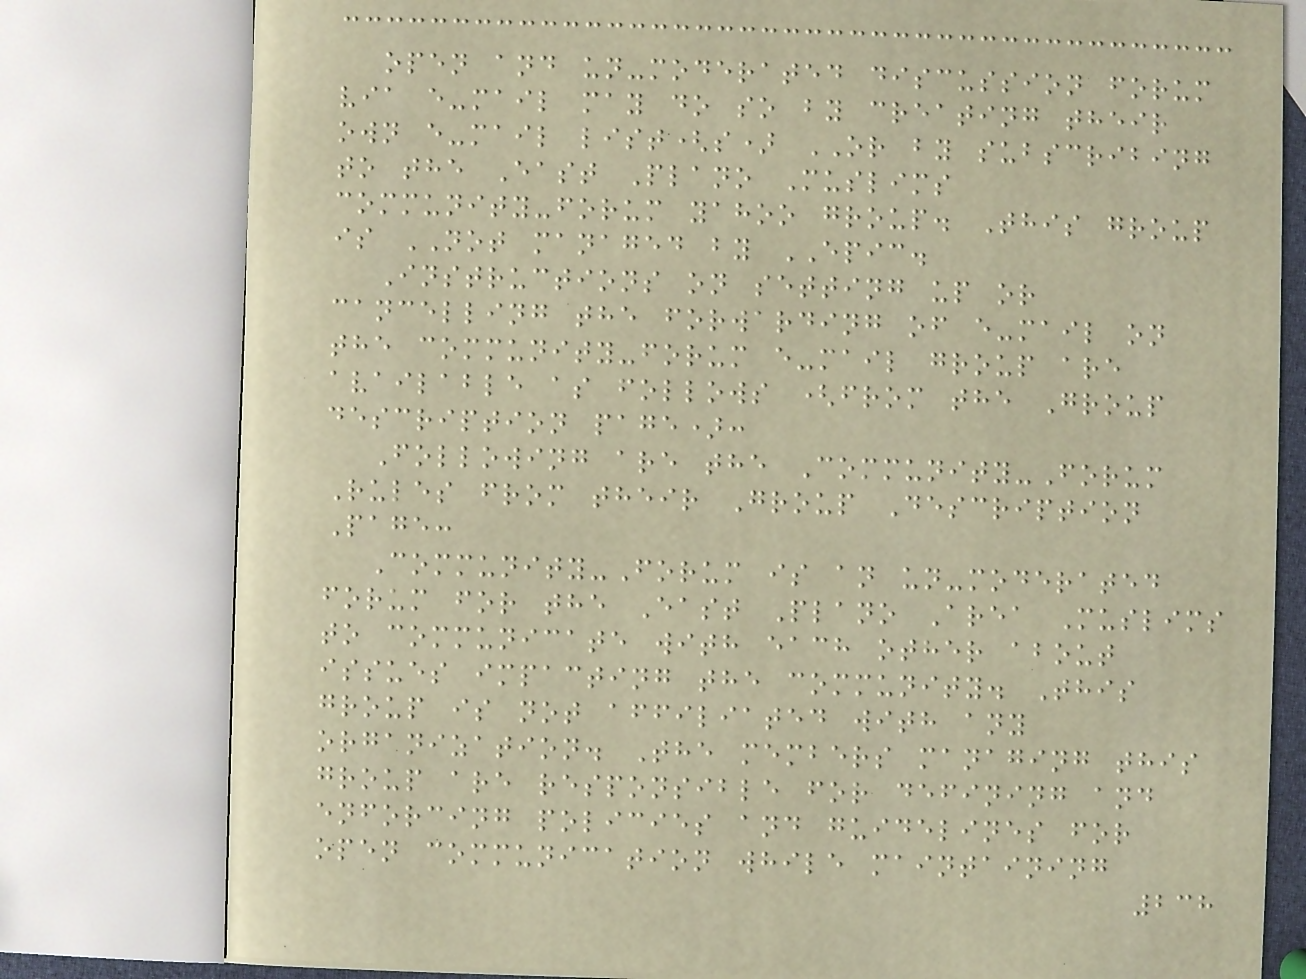open and un-moderated discussion forum
via e-mail may do so by creating their
own e-mail list(s) OR by subscribing
to the East Plano Muslims
community-forum yahoo group. This group
is NOT managed by EPIC.
Instructions on setting up or
cancelling the forwarding of e-mail on
the community-forum e-mail group are
available as follows (from the Group
description page):
Following are the Community-Forum
Rules from their Group Description
Page:
Community-Forum is an un-moderated
forum for the East Plano Area Muslims
to communicate with each other about
issues impacting the community. This
group is not affiliated with any
organization. The members managing this
group are responsible for defining and
enforcing policies and guidelines for
open communication while maintaining
238
